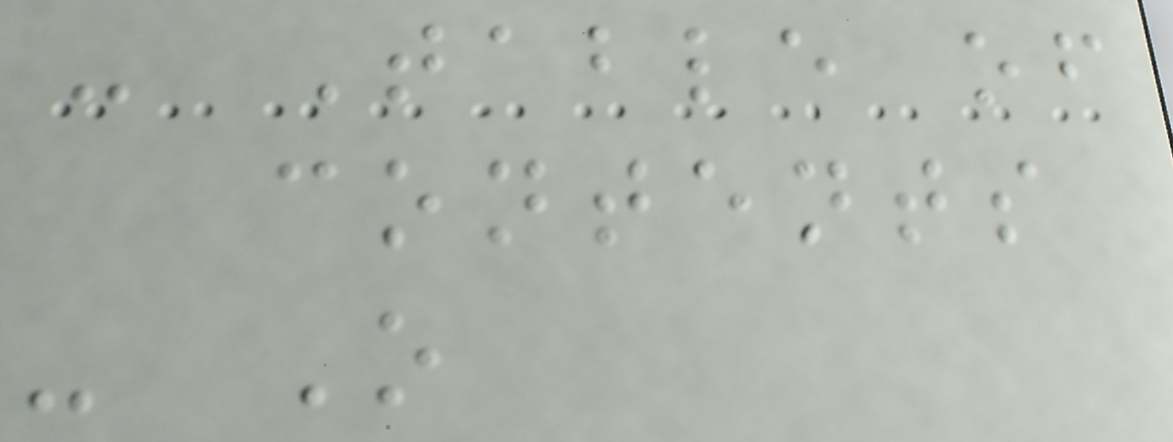- Table of
contents
- O
